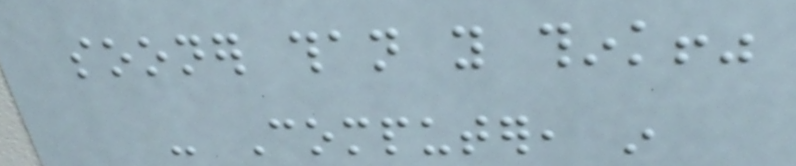sooner than you think!"
- Computer, in
